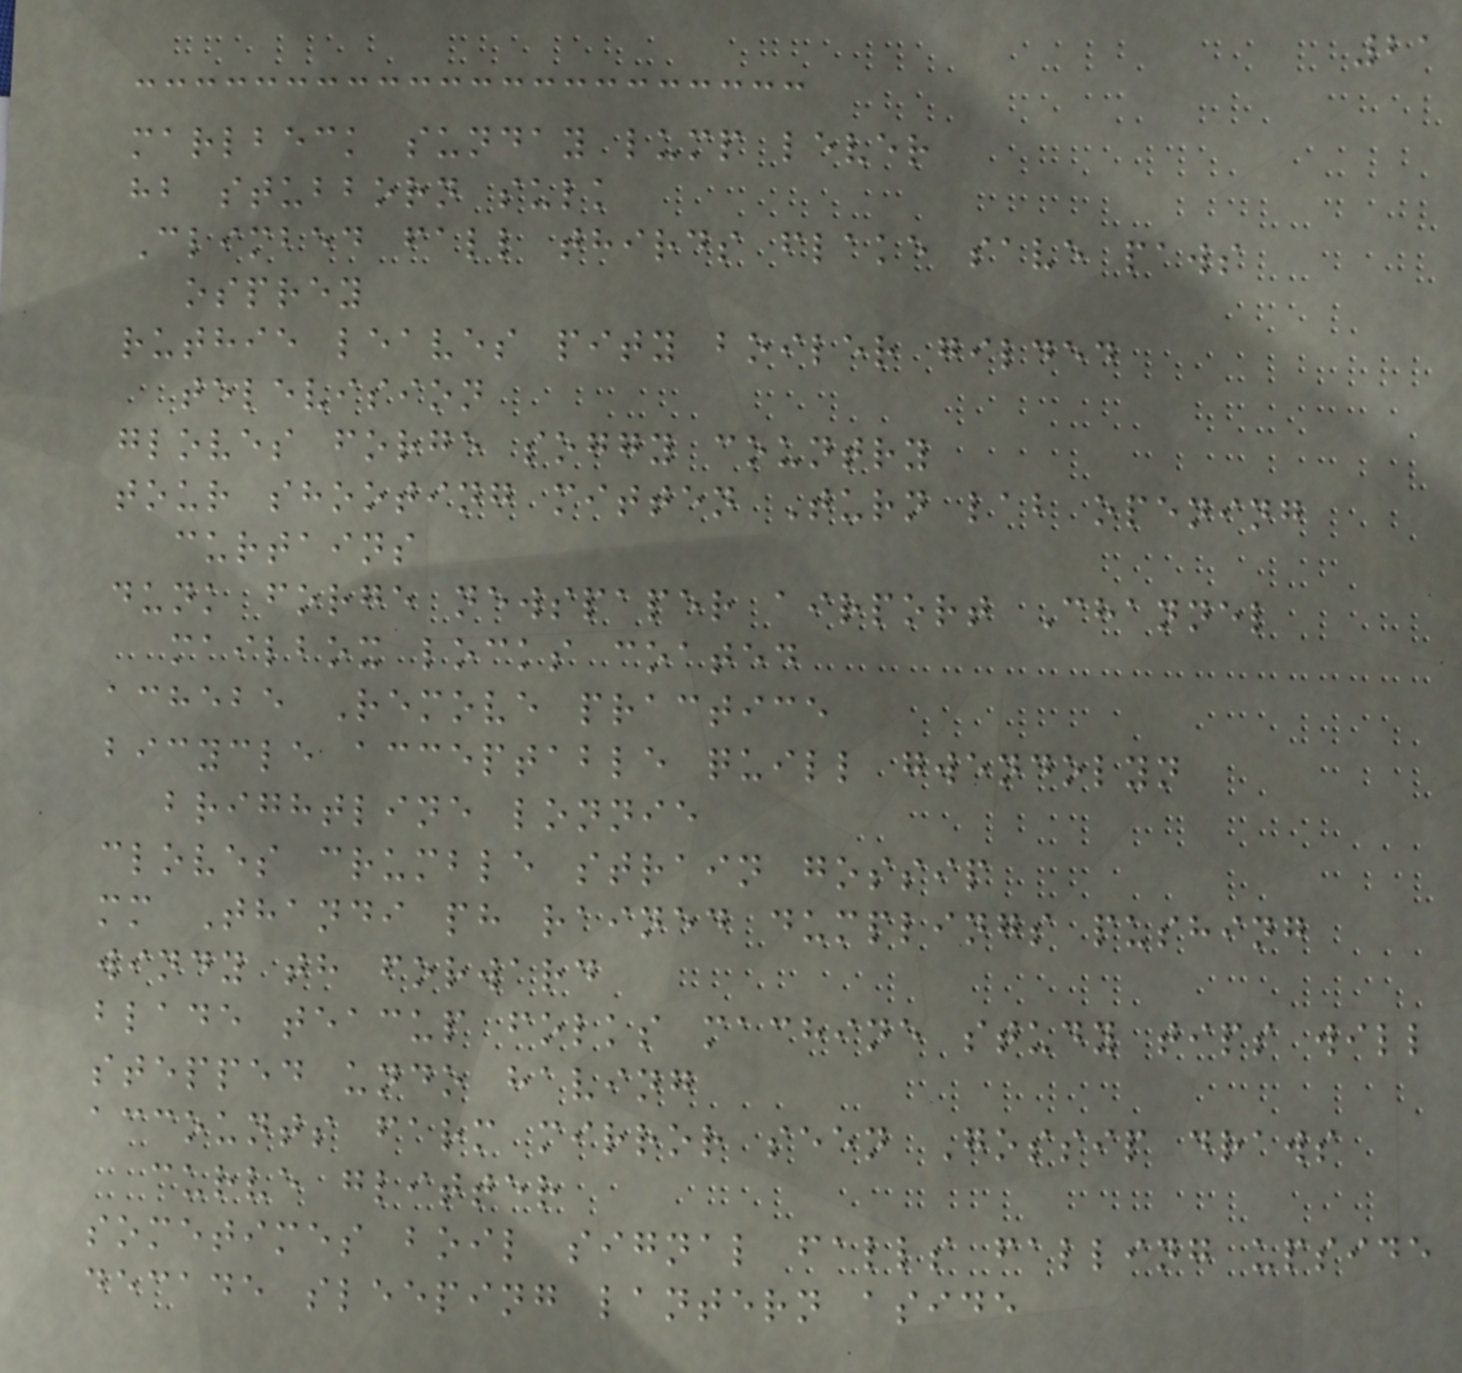21
marlbeck sunday lump lever
hb stubborn sulk
Climbed fall thirds flake save paws
osprey
ruthie leaves pity boiler gilded
television
gloves forge soggy country
tour shooting mitten Turn lab opening
curtains
dunk forge newspaper airport Channel
mailbox locks coated
achebe Remove practice
bicycle acceptable quill gwendolyn
brightline lonnie
cloves crumble strain gossip
mm Thandi ph rained dumplings pushing
windy th forward
blade teacup folks machine study tips will
stepped undo having
accounts farm mirror seen Gossip draws
curve glitter
sometimes boil signal falls falling upside
decade sleeping lantern aside
